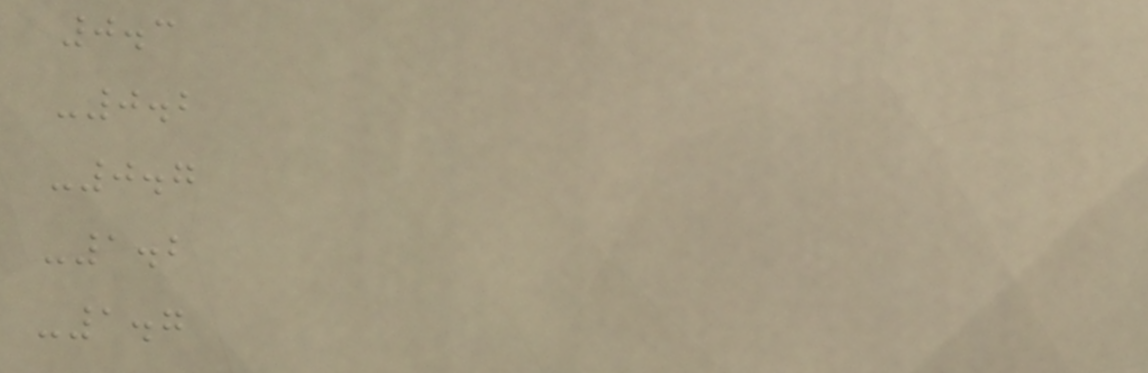0.3
-0.2
-0.7
-1.2
-1.7
